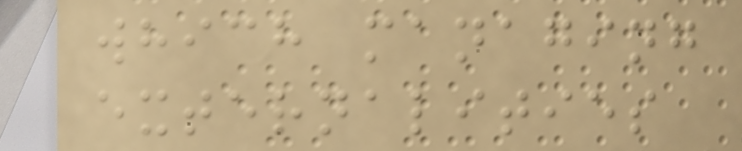which managing
externalities
